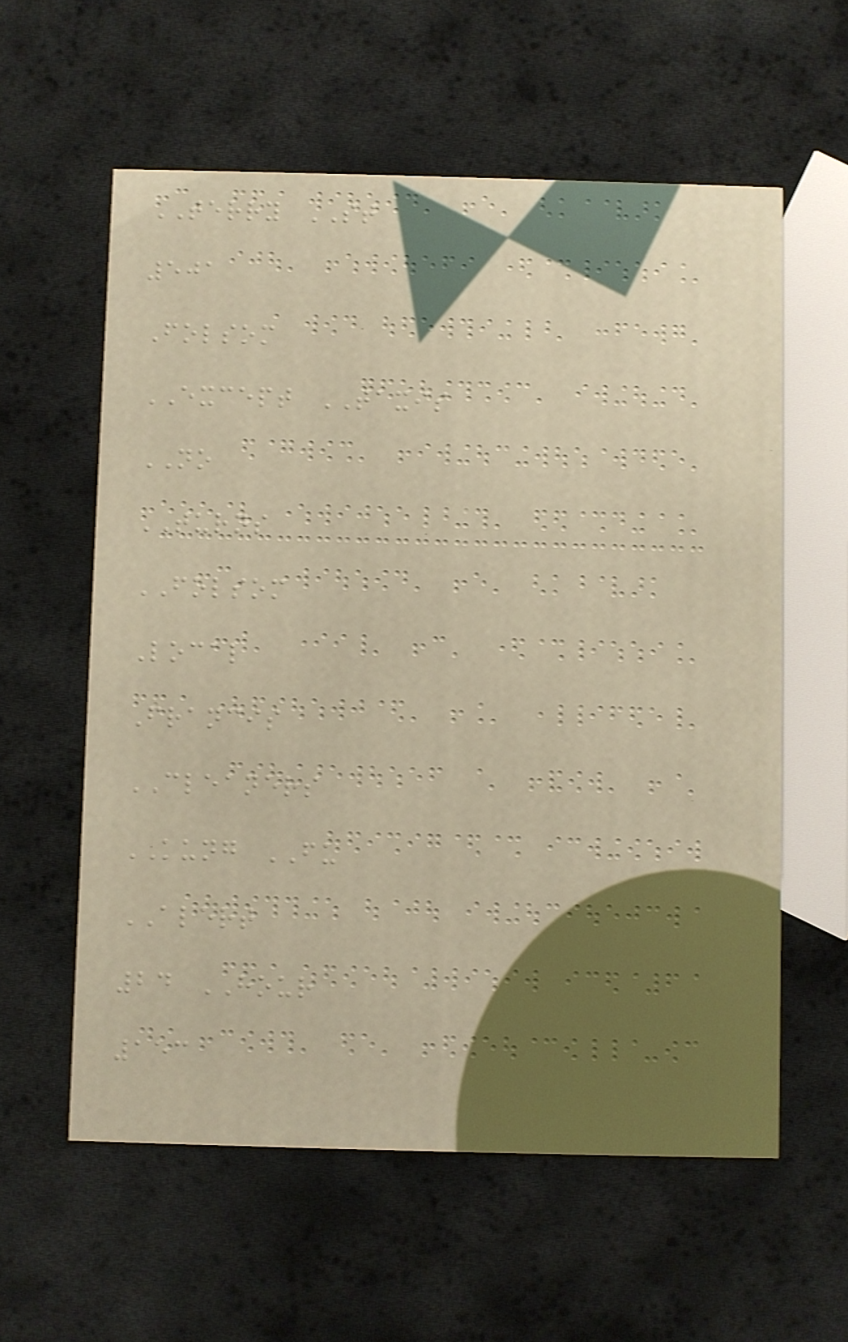TERRY ST
501
Folsom
EXCEPT TAXIS
NO
TURNS
FOLSOM
Local
Francis
CLEANERS
KUNG FU
ALERT
24 HOUR
153
